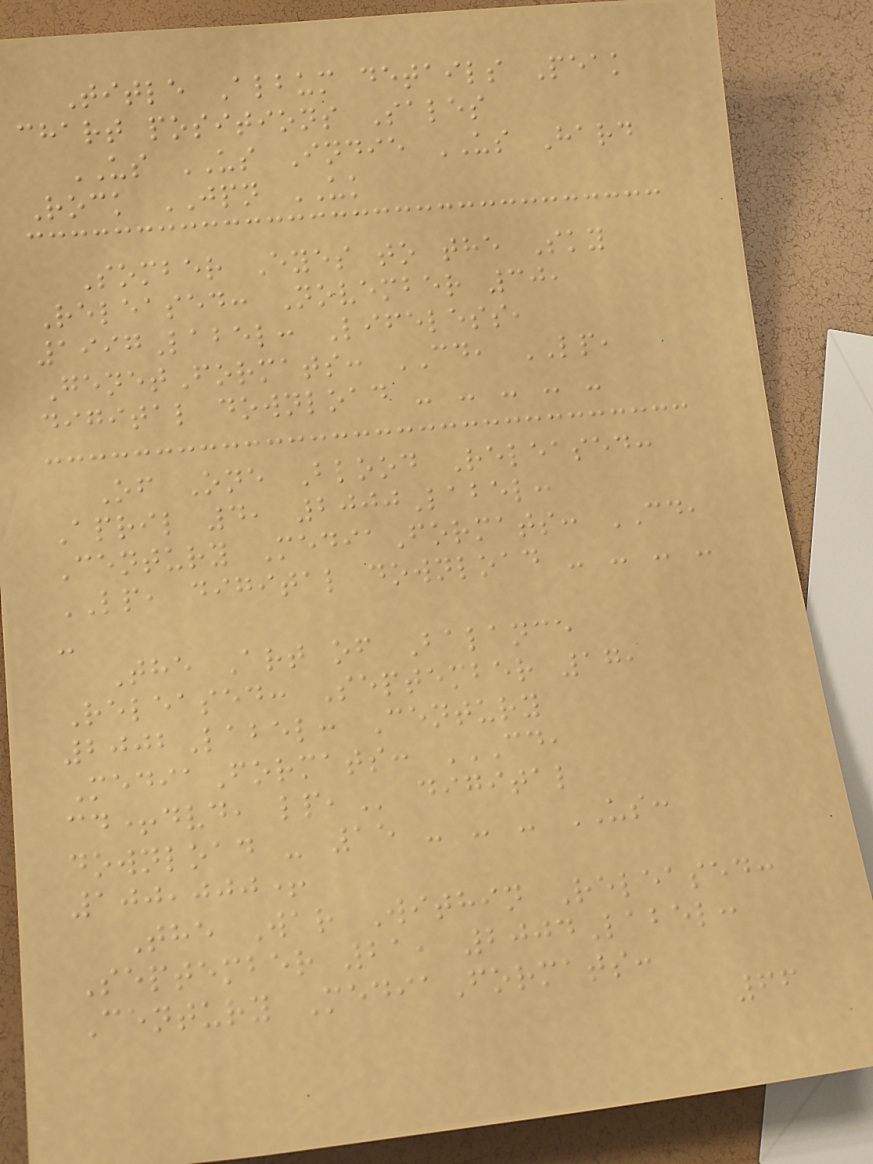Title Album details Peak
chart positions Sales
US US Indie US Hard
Rock JPN UK
Somber Eyes to the Sky
Released: November 30,
1997Label: Lifeless,
GenetFormats: CD, LP,
digital download - - - - -
Of One Blood Released:
April 4, 2000Label:
Century MediaFormats: CD,
LP, digital download - - - -
-
The Art of Balance
Released: September 17,
2002Label: Century
MediaFormats: CD,
CD+DVD, LP, digital
download - 15 - - - US:
100,000+
The War Within Released:
September 21, 2004Label:
Century MediaFormats:
66
